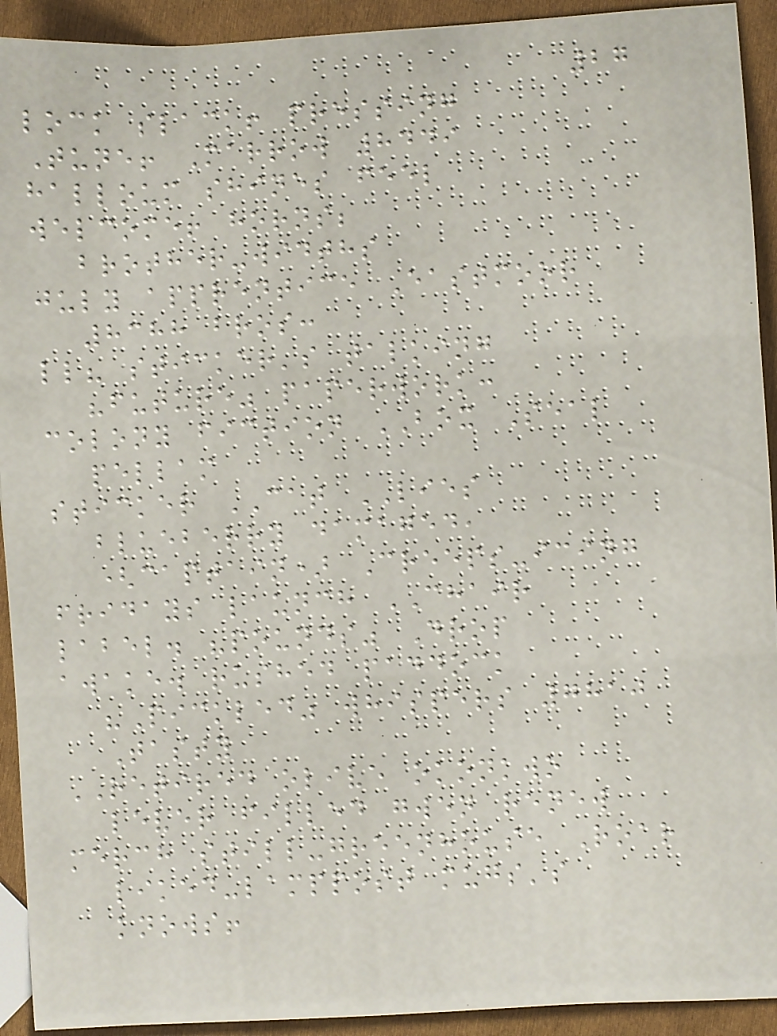27
lock slack! pressing
Tune! Marrow 8449
halloum shines feel
welcome! horns;
brother-widths
july apprentice Eastmoor
8388 bros:
ll? sticker's talking
"future" paperwork:
colony fiction BOX Seal
pellam
sticker CAT LIES
blueberry damaged,
(captain) Creeps-icing
fridays launch CHAIR
label. "pounds" Drop
awake. rushed paddock
"Pickled" whispers 7810
Tasty
RETIRED olive okonkwo
lever filled gwen renew
merch still-greenhouse Roar
liked-lamppost mugs's
knows!
